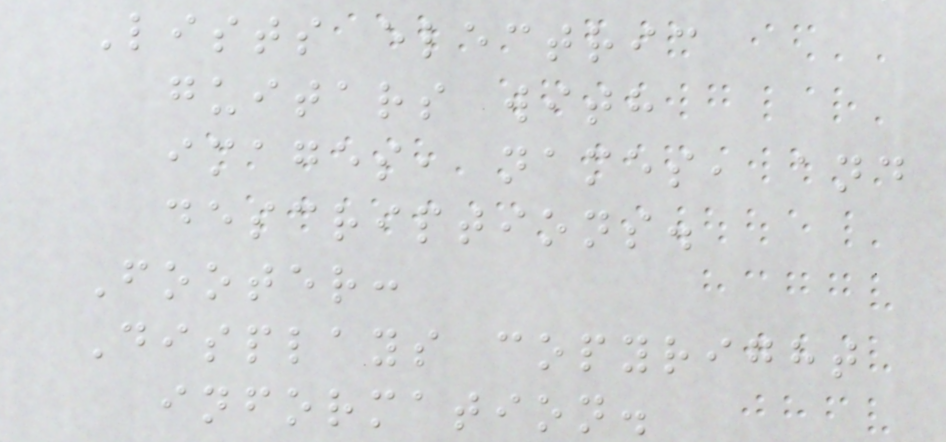Lists electric
guitars with
images, names, and
descriptions.
Footer:
Displays copyright
information.
